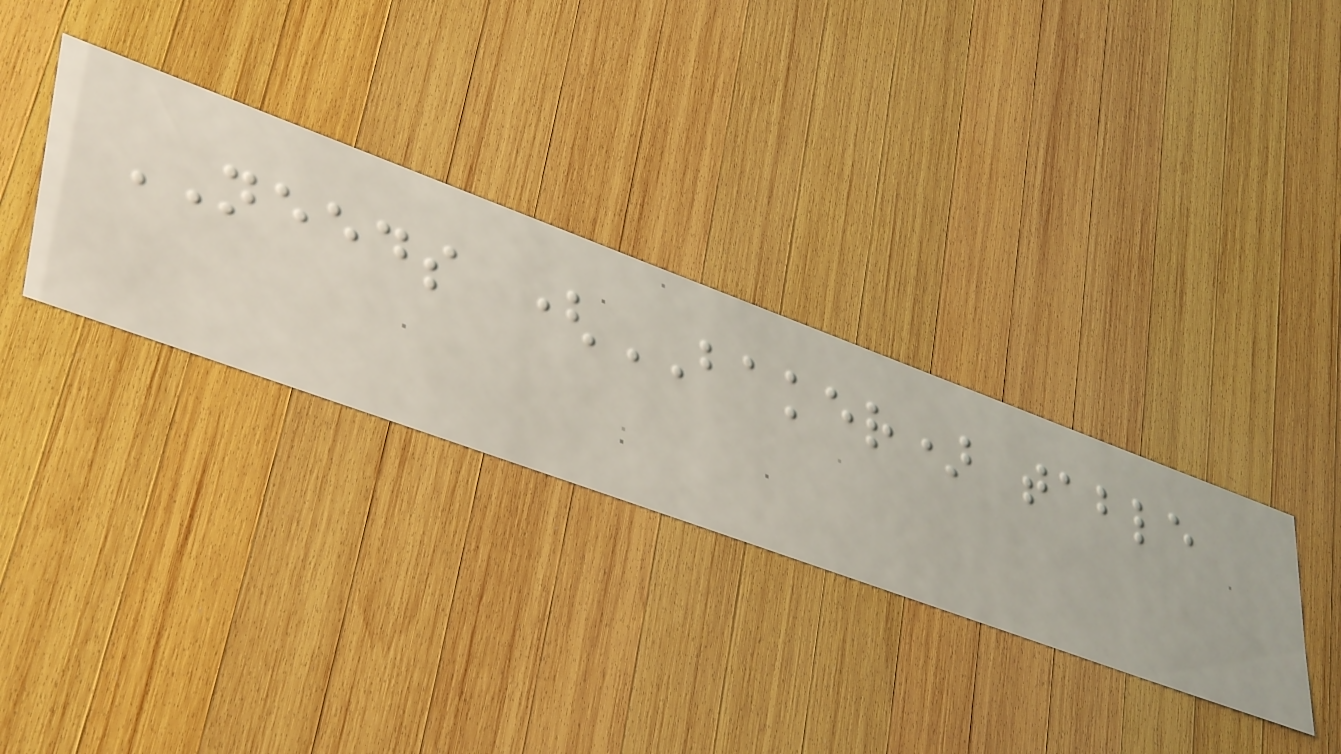NEEDS (BAKER) table
